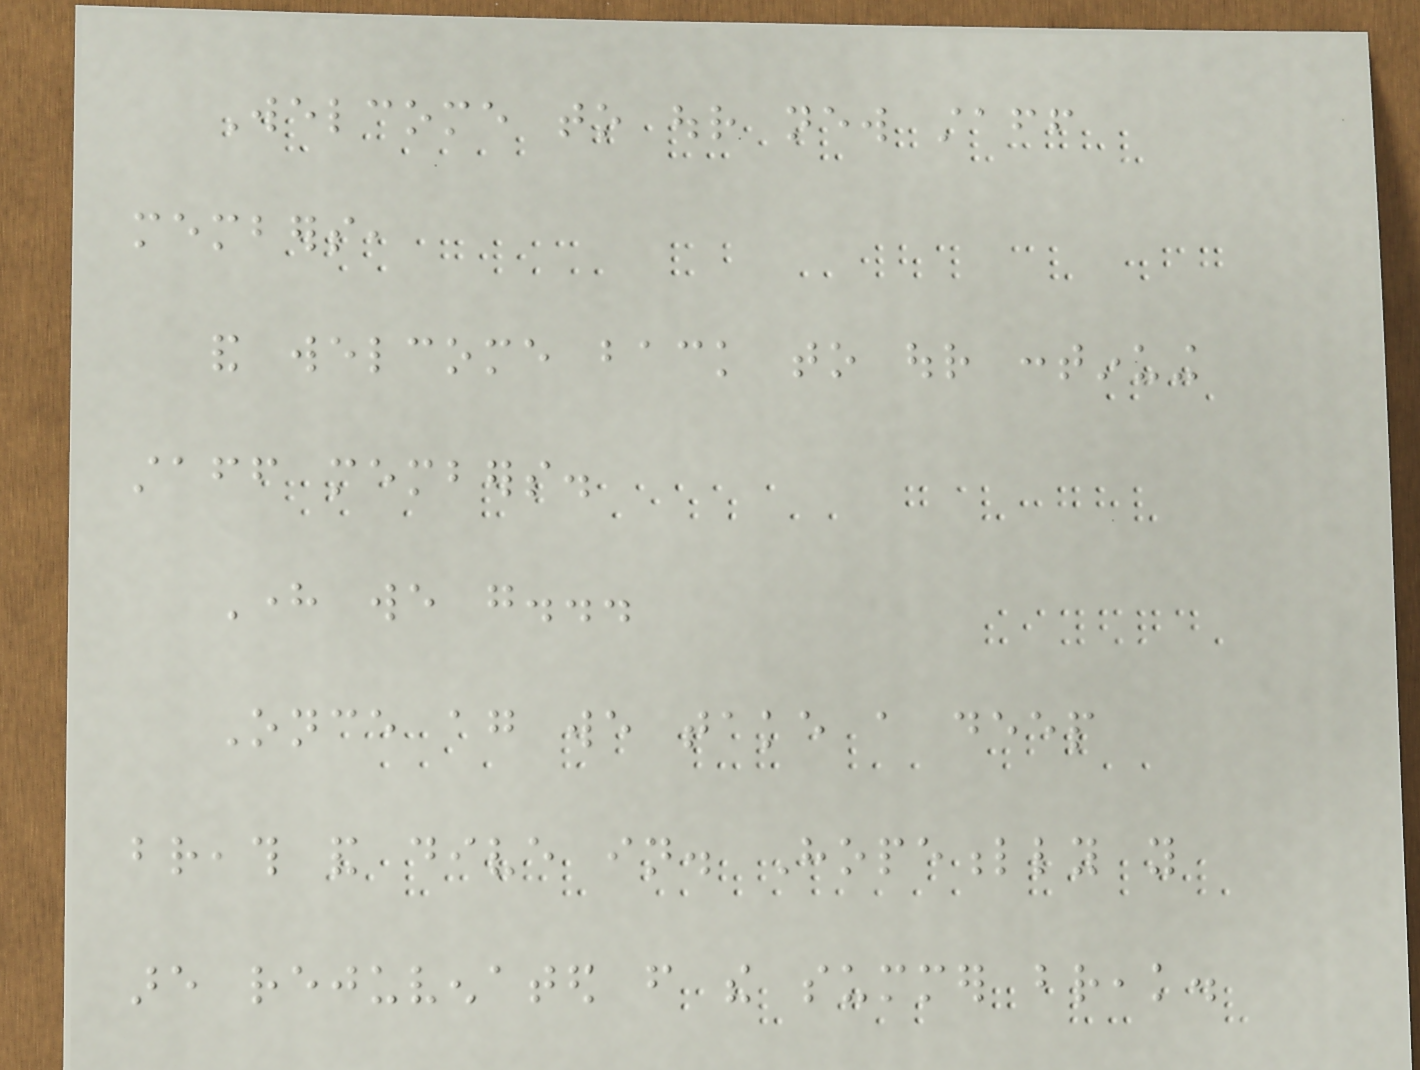Welcome to our new staff
members,
and welcome back to our continuing
staff members.
Here we go...
Once again we take a deep
breath and dive in. Hopefully you
are rejuvenated from the summer break.
